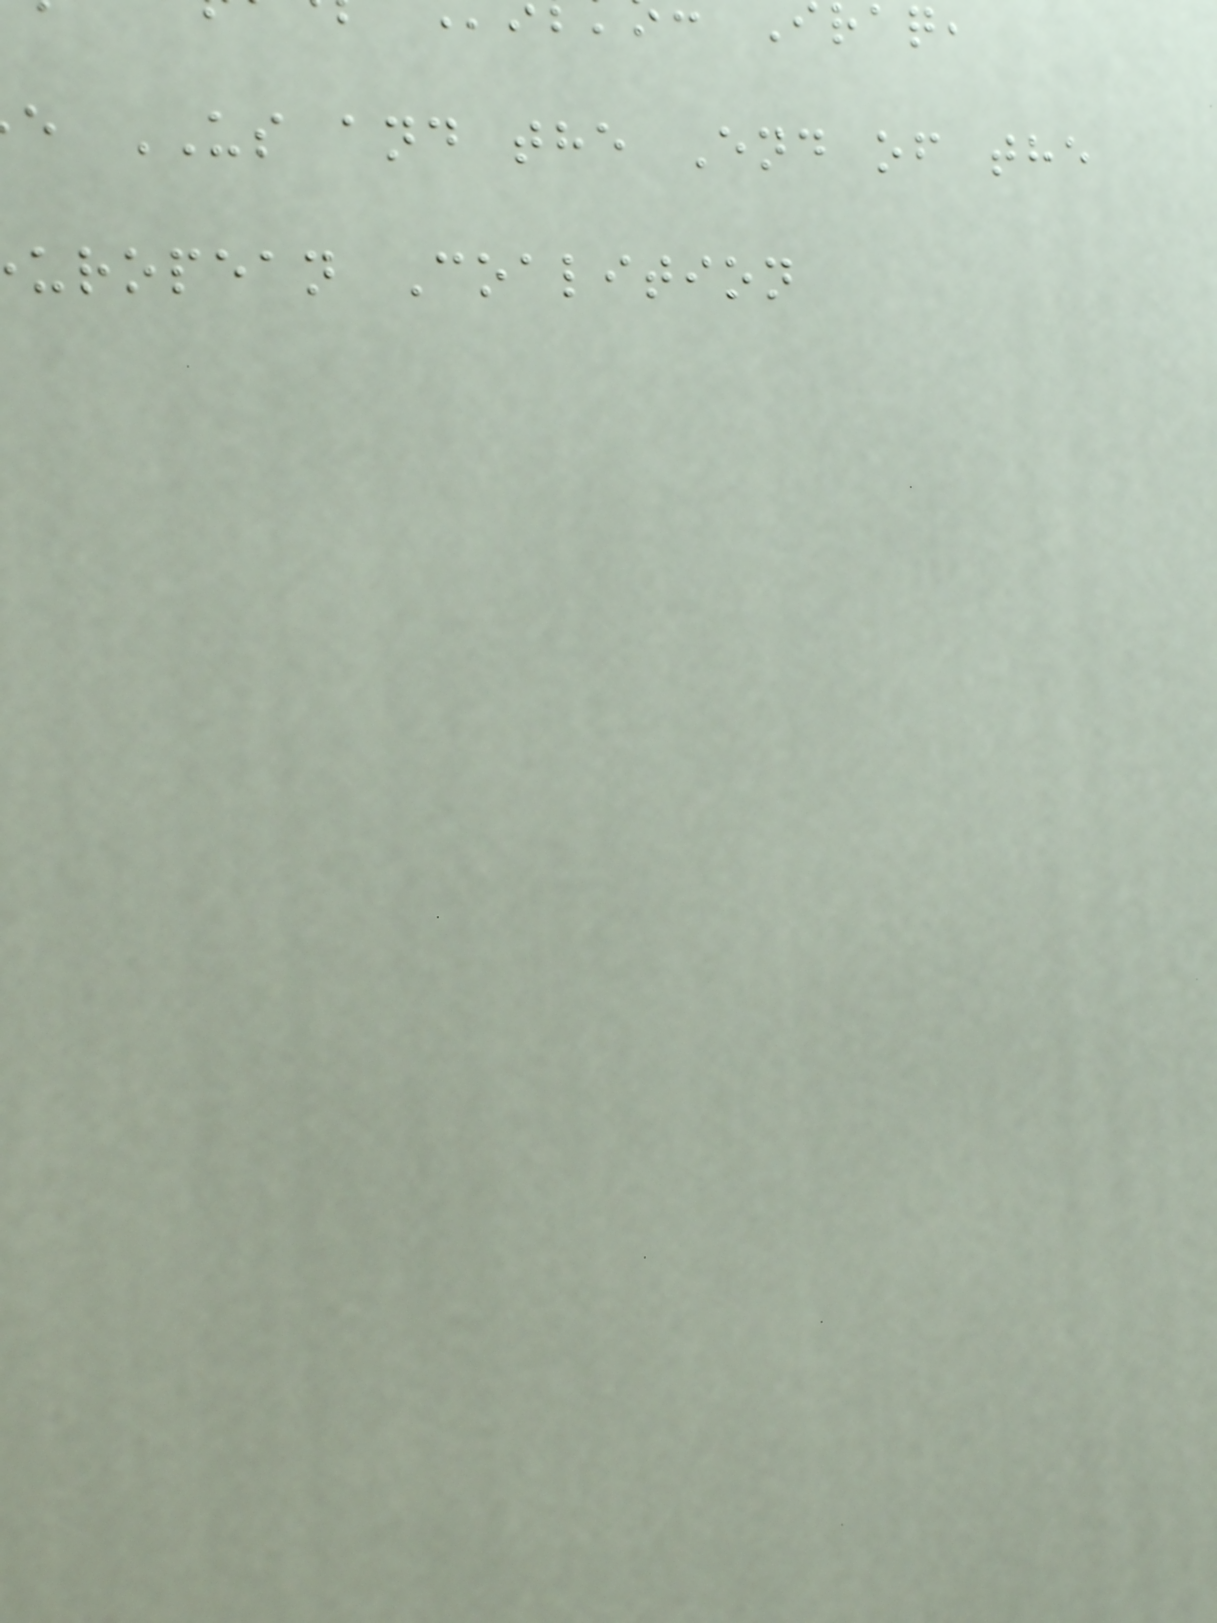e US and the End of the
uropean Coalition
